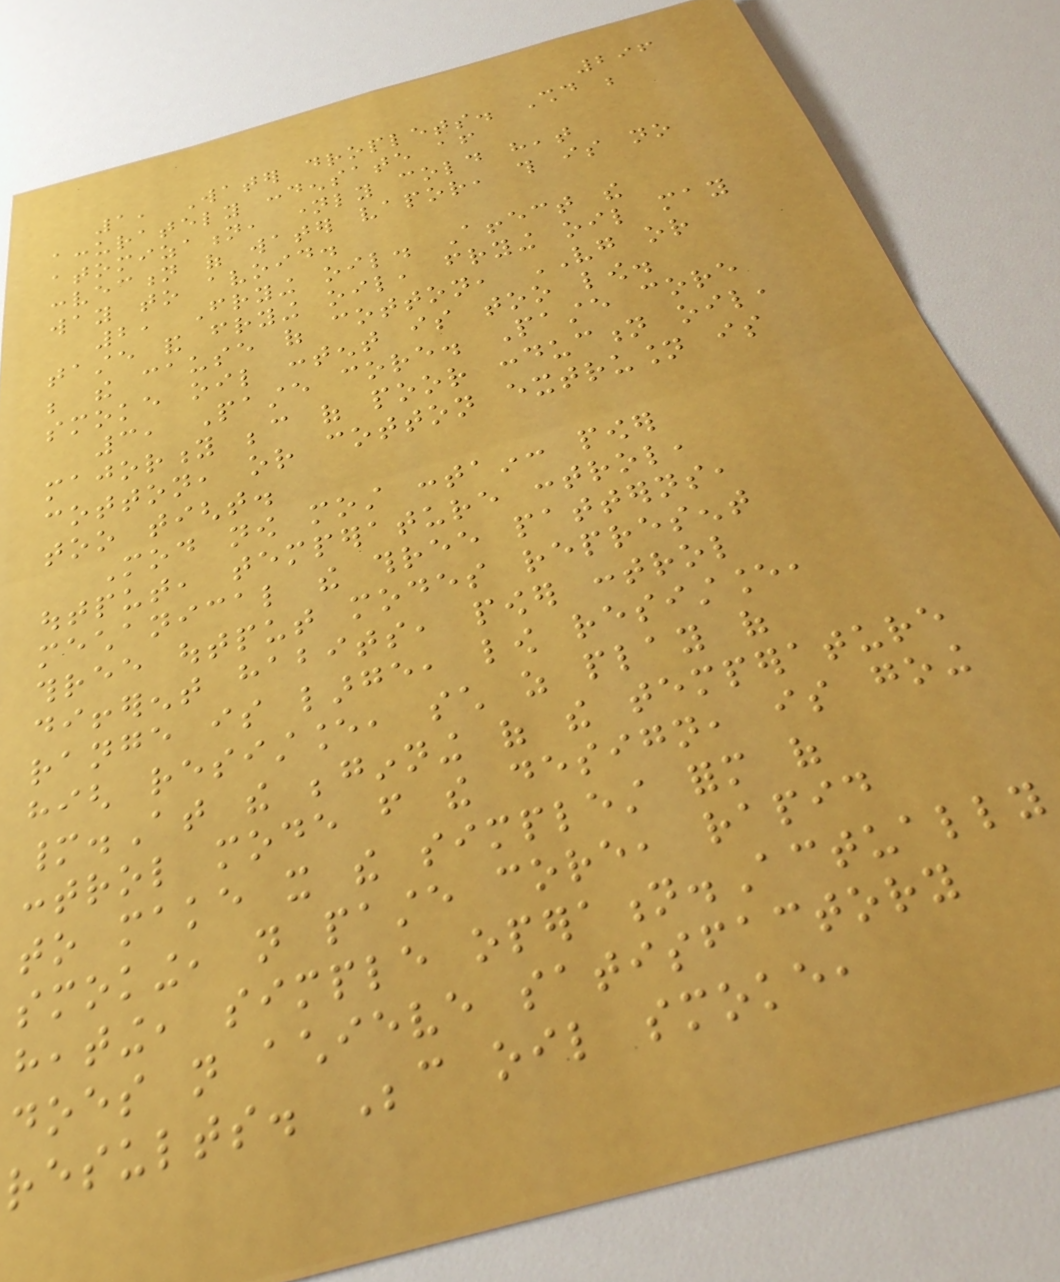296
1, Water droplets. Should be
accurately condensate after
atomization, namely cold heat
convection of water vapor, this is no
way to avoid.
2, Frying oil. Affect the
taste and frying oil, frying oil may
be the cause of cotton, VG or
smoke oil content is too low.
3, Paste core. Paste core
majority because of poor conduction oil,
cotton, or cotton extrusion is
too tight.
Mod now most contain: power
output, temperature control,
mechanical the three patterns,
three output modes represent
different habits, power control
range is large, low resistance,
high resistance, such as play of
many.At the beginning of the temperature
control mode from the design, is going
to make it the simplest form of
smoking, not paste core, rapid
heating, simple operation.Actually
does not achieve satisfactory
results. Because oil smoke,
